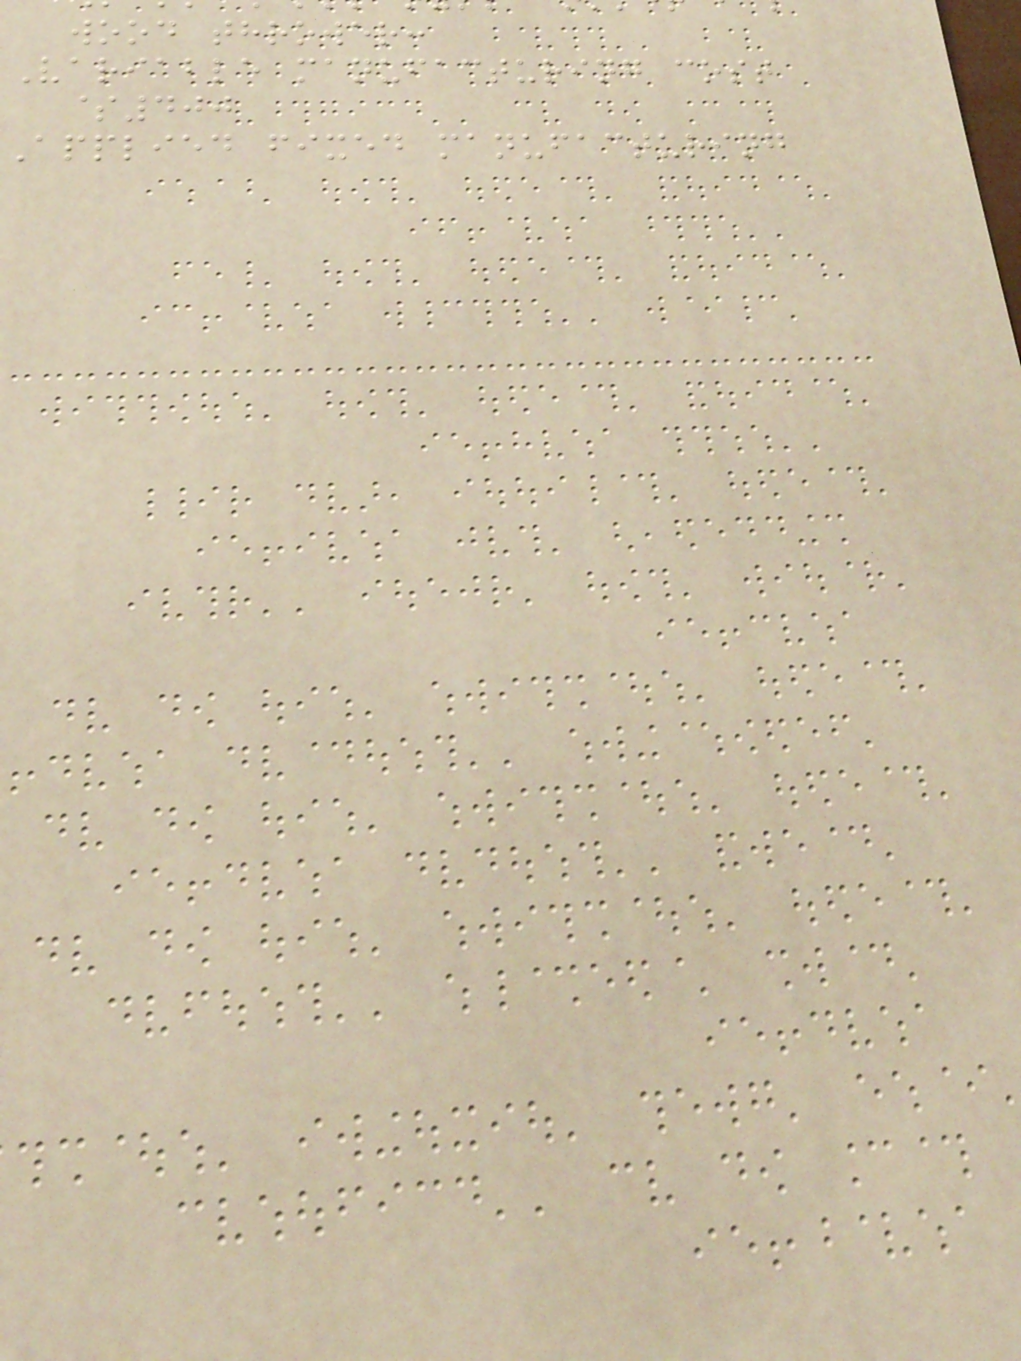wood thrower:
Variable manufacturing cost
$400
Applied fixed manufacturing
